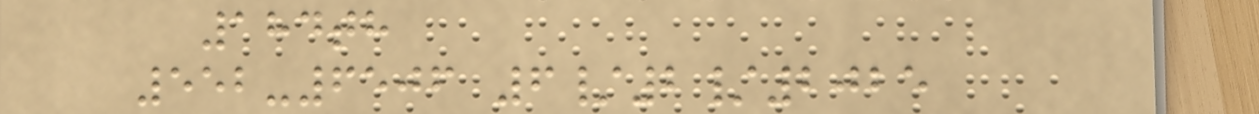184th
552-6506 6/2/2025
